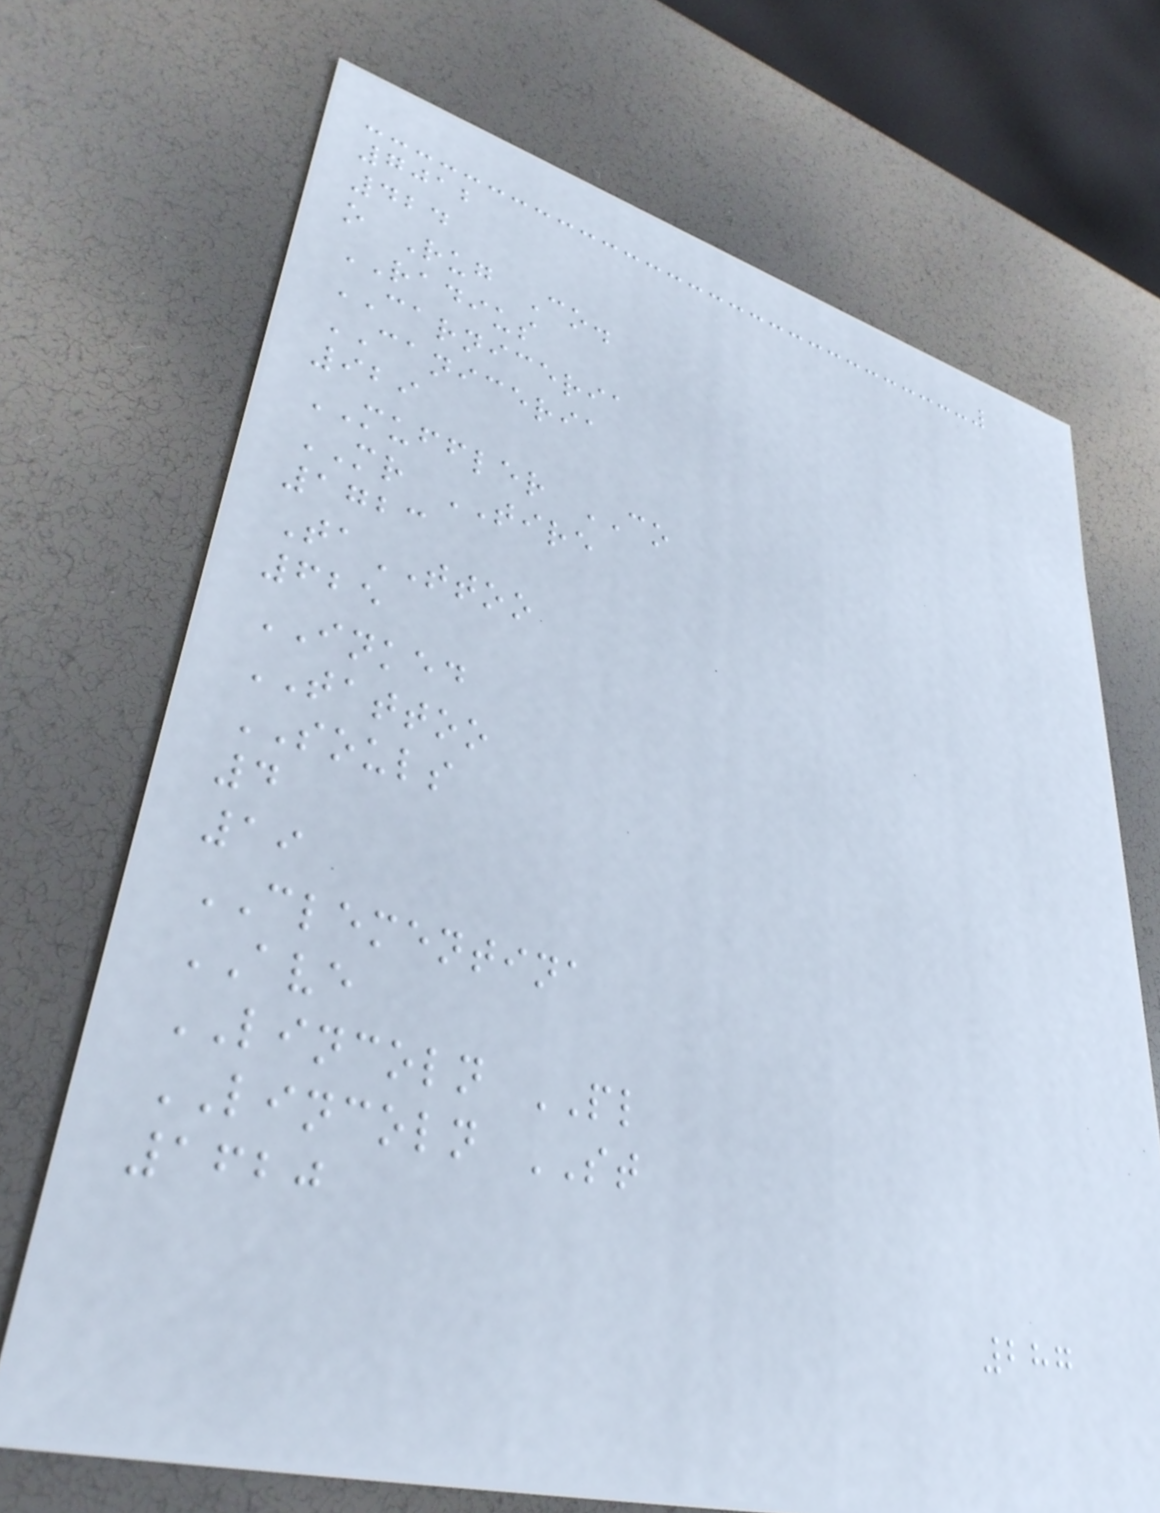7012
424
o Rug Co.
RADIUS
CARNICERIA
CANICERIA
929
MUFFLER CO
MR TIRE
1723
TaTTOO
625
INKED
TATTOO
SOULS
4
19
CLEMENTINA
AVE
LINCOLN PL
LINCOLN ST
1620
287
